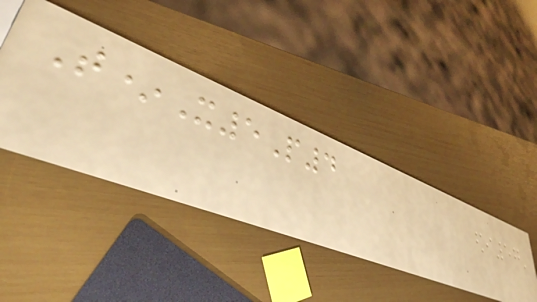T*X5P4
